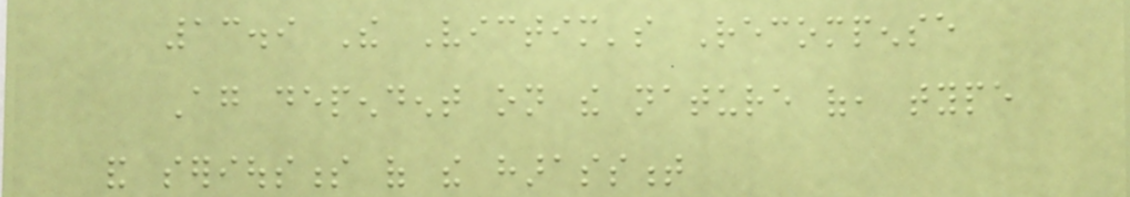13.9 The Victim's Recompense
Again dependent on the nature of, type
and seriousness of the harassment
